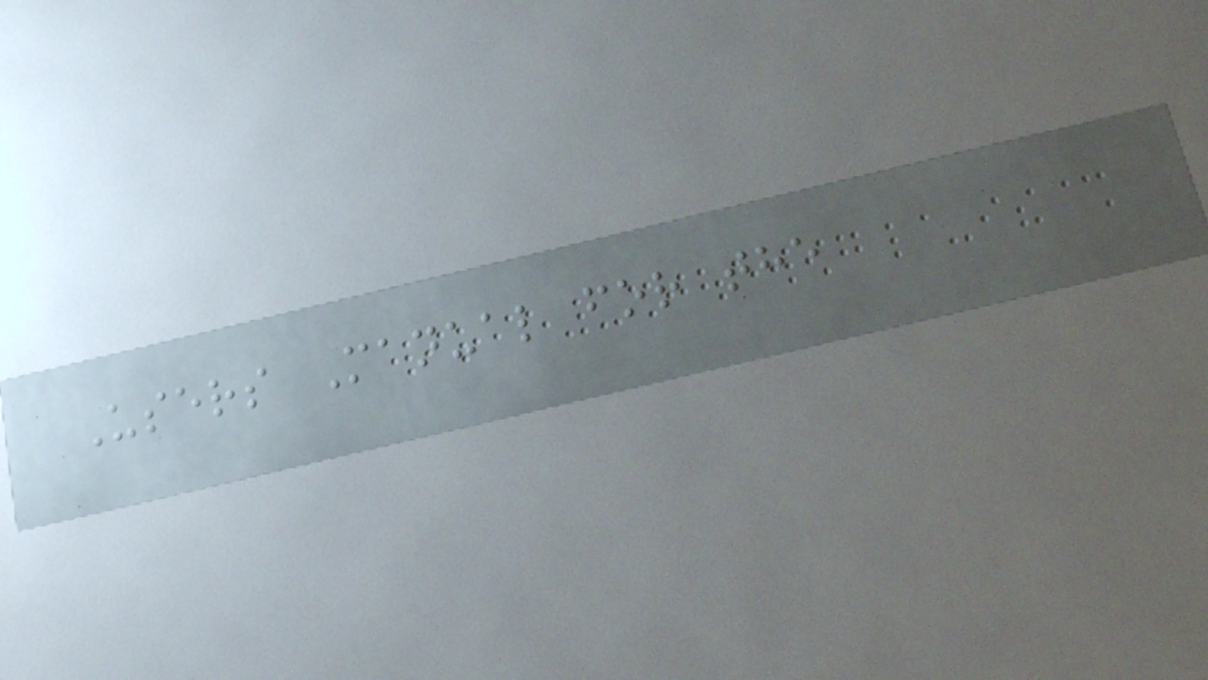Users Manual for the
